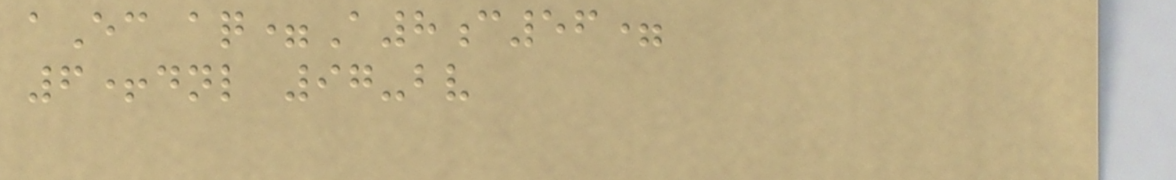aEc aq=A8c56=
6+dnl 97-bv
